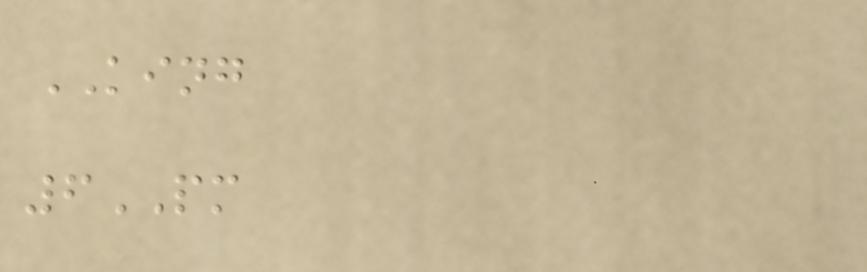KING
6PM
